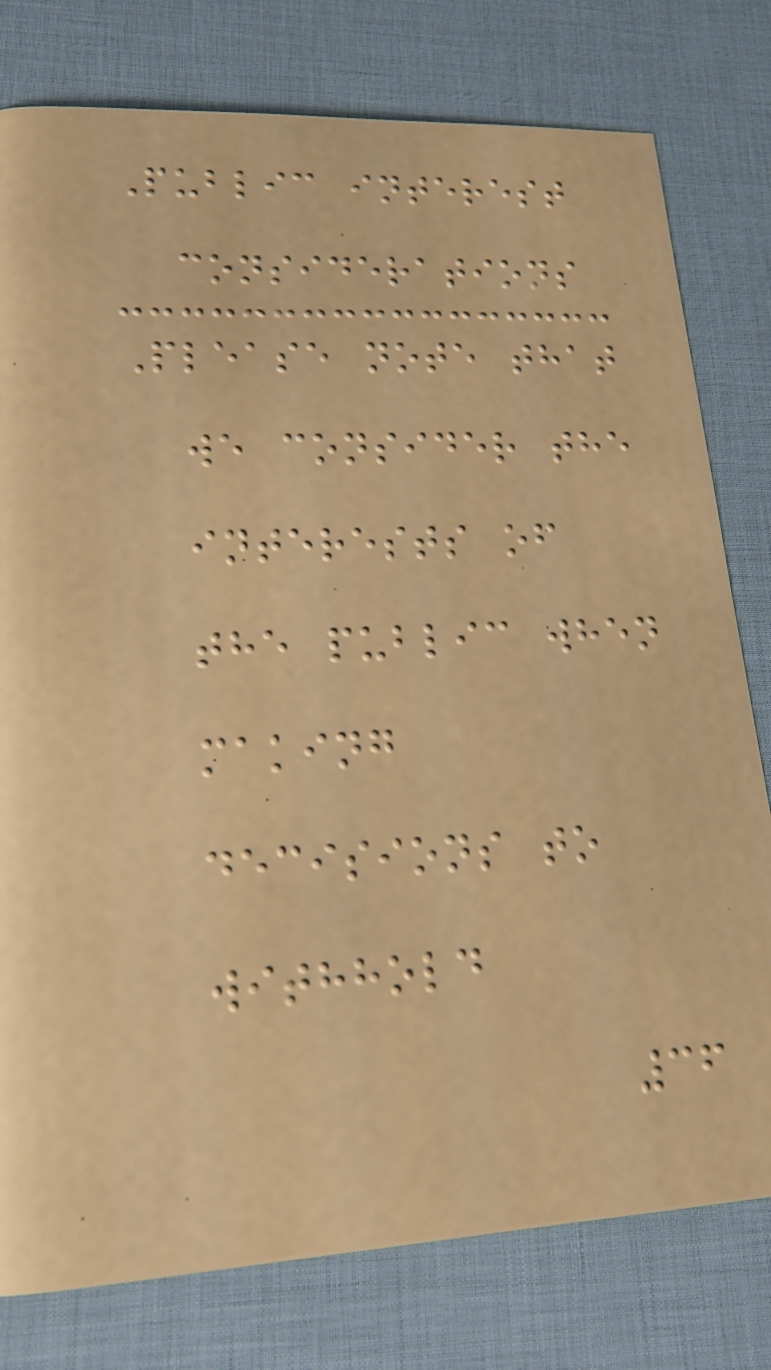Public interest
considerations
Please note that
we consider the
interests of
the public when
making
decisions to
withhold
36
